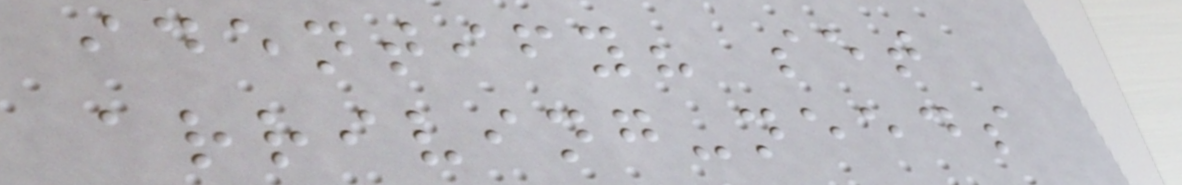identify? set
arriving-needs
